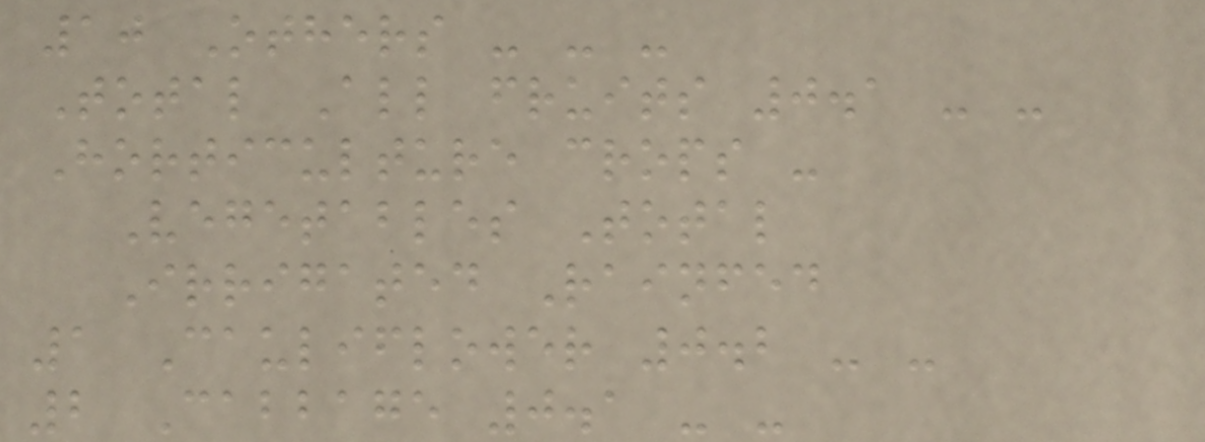10 Others - - -
Total All fruits 0.1 - -
Horticulture crops -
Vegetables Total
Irrigated Rainfed
1 Cauliflower 0.2 - -
2 Cabbage 0.1 - -
